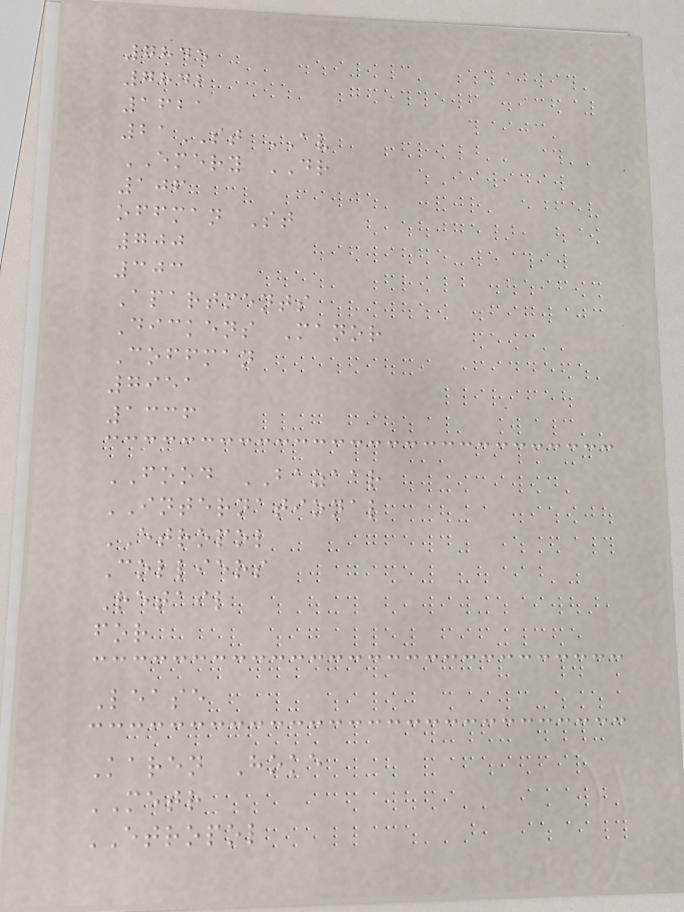7845
7842
1621
21ST AV
EMERY DR
106
offman St
700
303
Apartments
Dickens Manor
Coffman
7951
1336
FOOD BAZAAR
INTERNATIONAL
ETROPOL
Colliers
Retail
for
Lease
Karen Hoke
METR
ETROPOL
